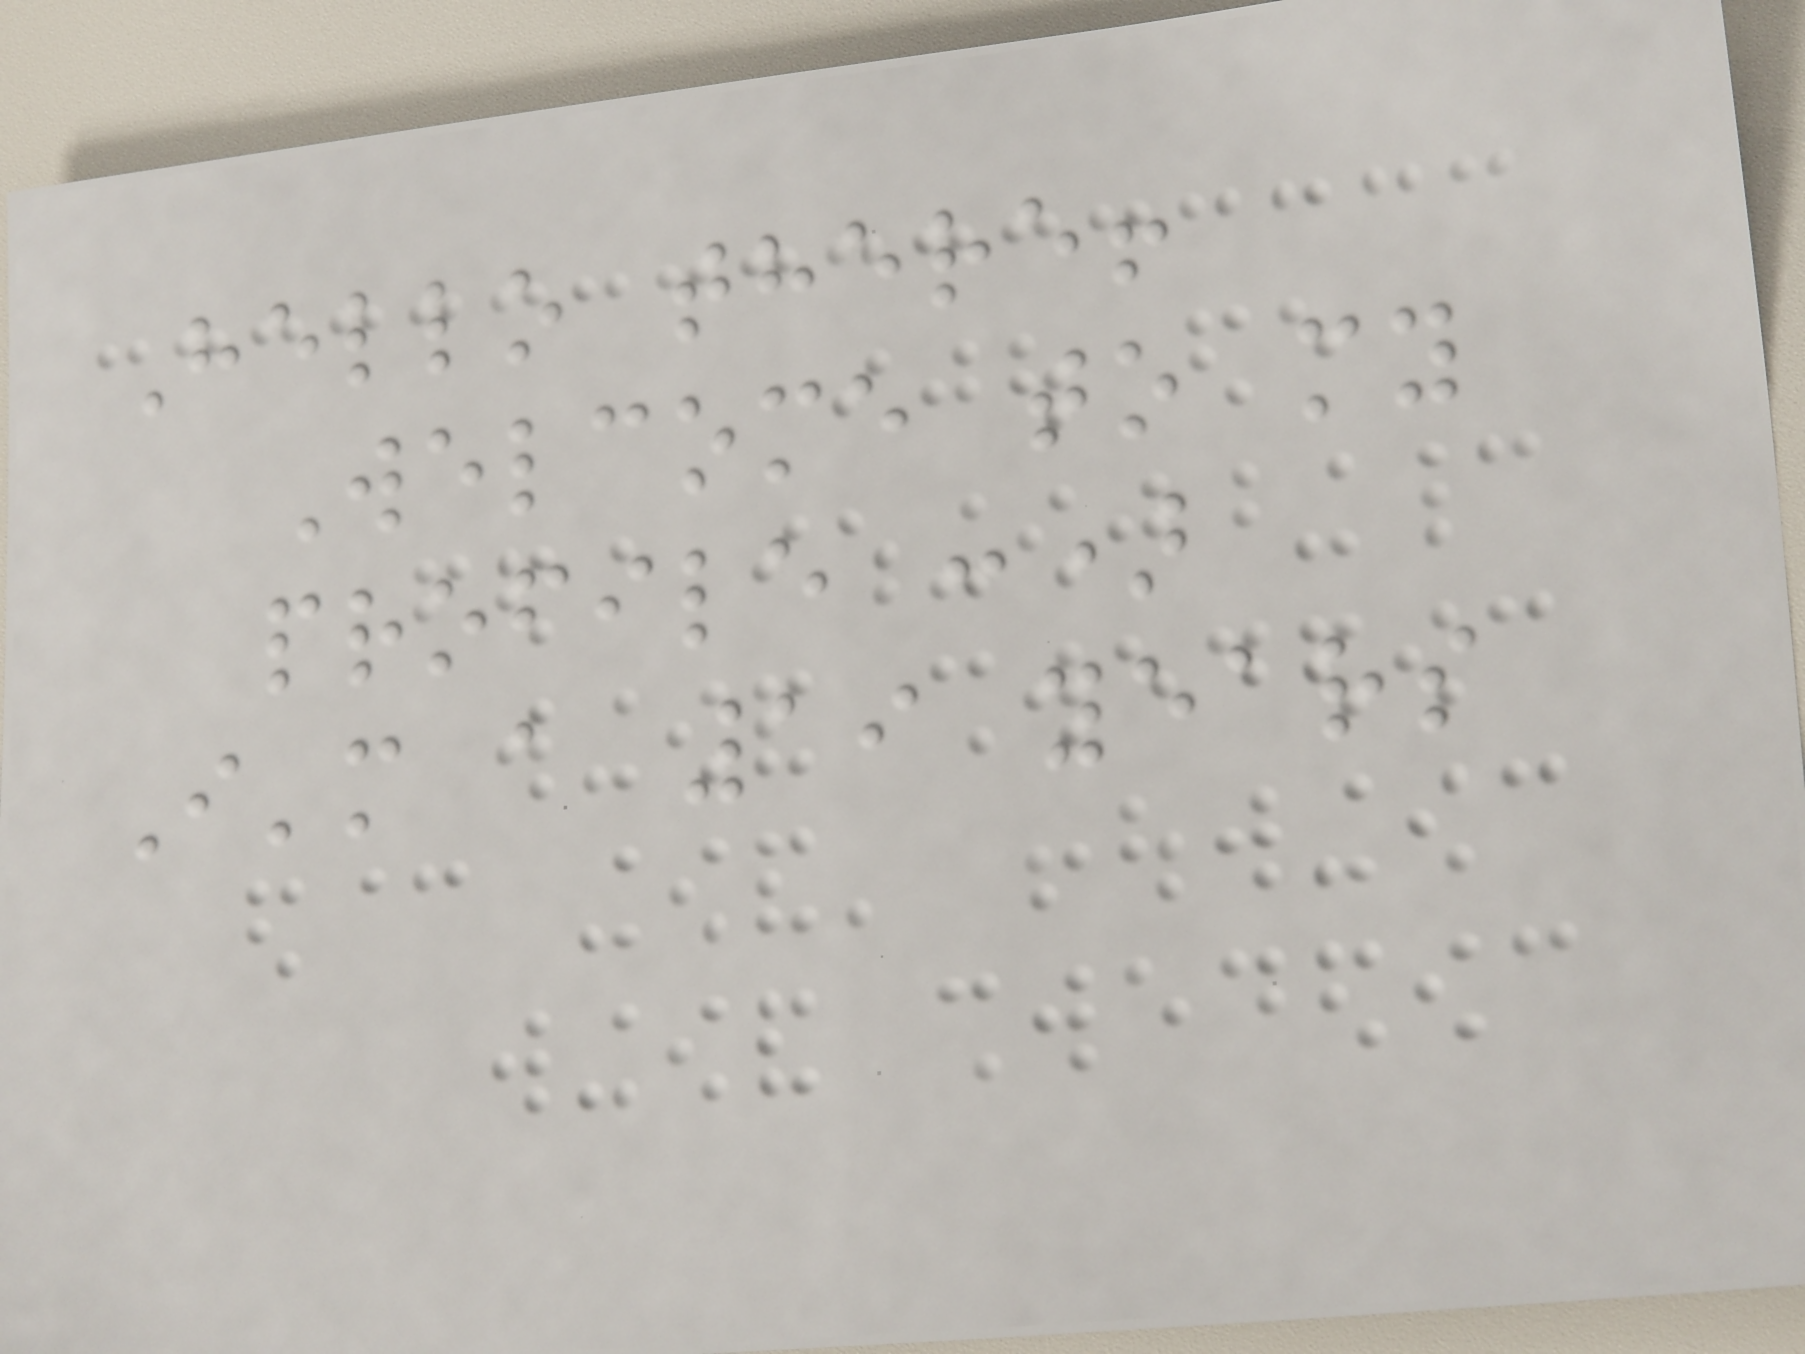Hello there!
Welcome to my
profile :)
I'm a 19 years
